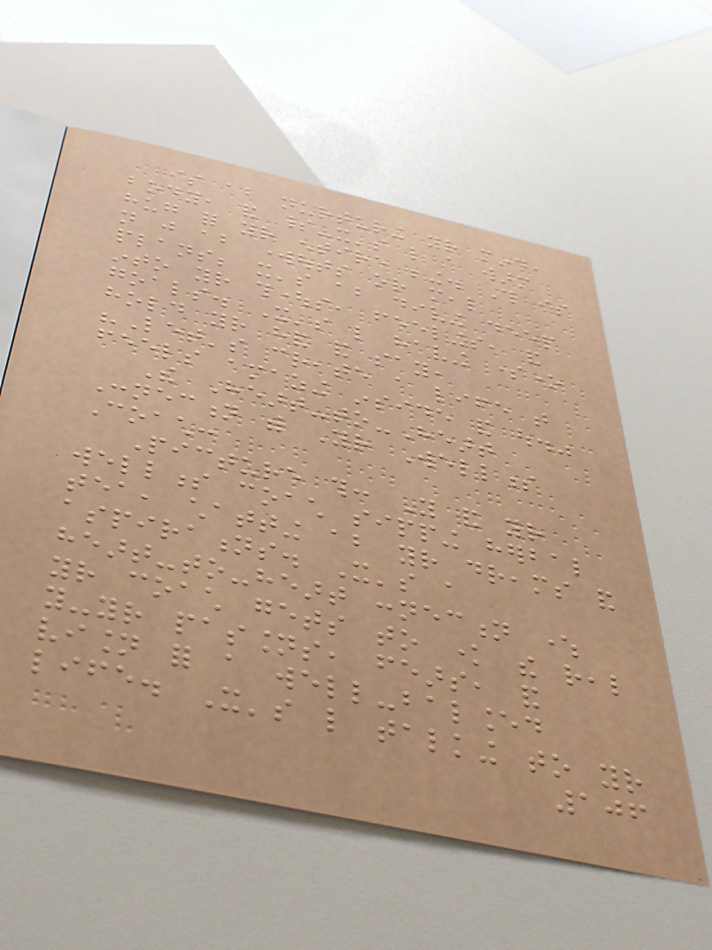is about nurturing your mind,
body, and spirit-it's like a warm
hug for your entire being. This is
not just about workouts or meal
plans; it's about diving deep
into your thoughts, feelings, and
goals. It's like having someone
hold your hand and say,
"Let's create a life that
feels amazing inside and out."
The Heart-to-Heart
Connection with Your Wellness
Coach:
Picture this: You and your
wellness coach sipping herbal
tea, chatting about your dreams and
aspirations. It's a
heart-to-heart connection where
your coach gets to know the real
you-your passions, fears, and
vision for a well-balanced
life. It's like talking to your
106
